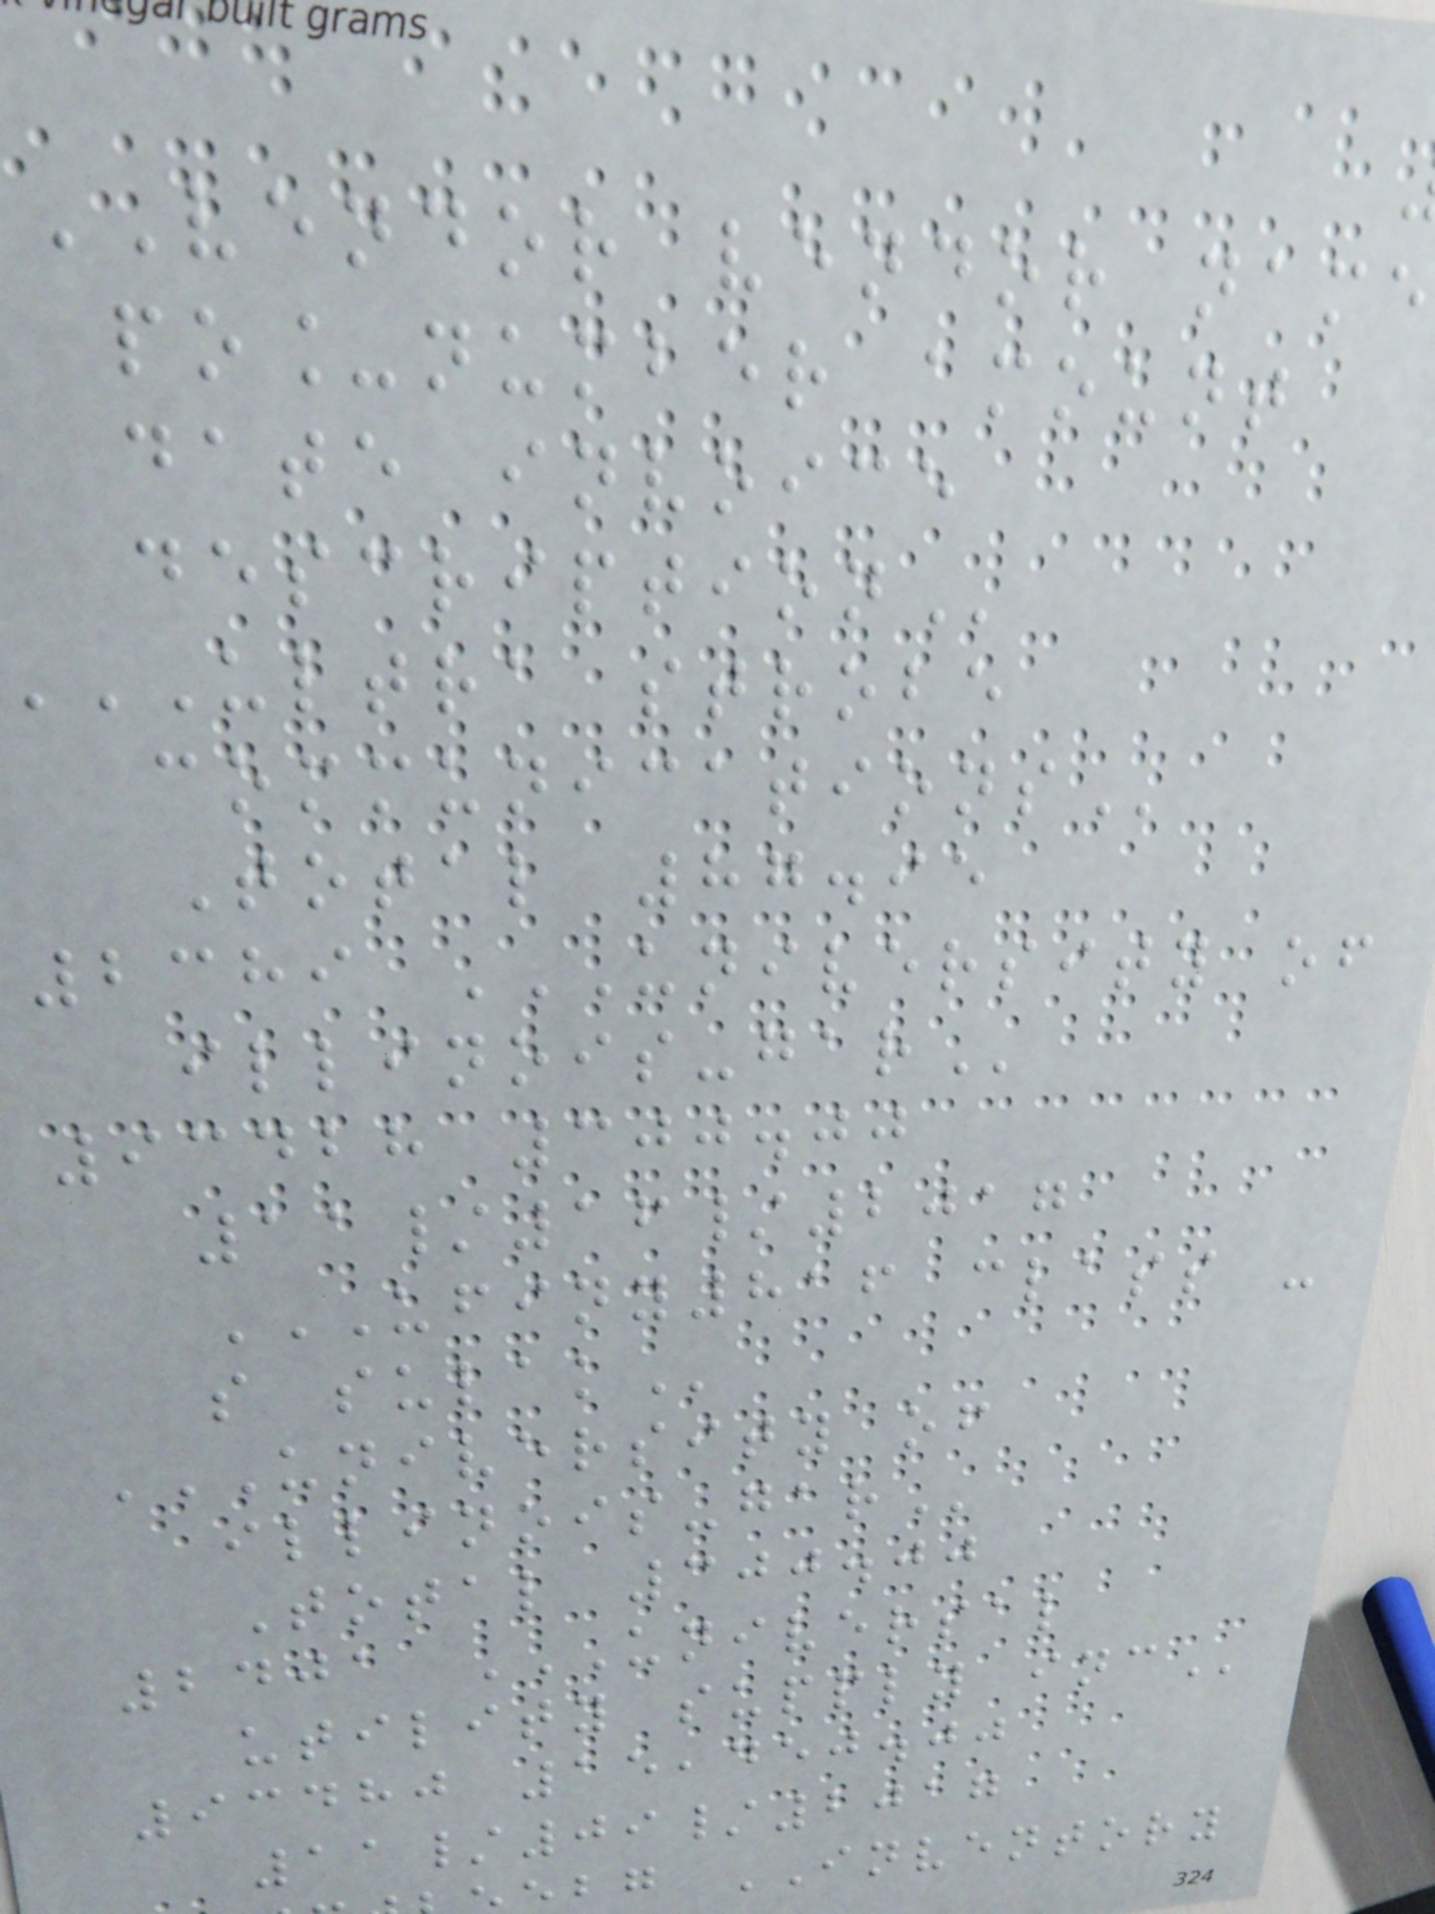VENDOR vendor name
po_number amount
date invoice
ULTRA strobe
Total 87.95
2389 UNIVERSITY OF
93428 300.00
11/16/2017
UFINY816 CLASS -
UNIVERSITY OF
Total 300.00
2401 UNIVERSAL
utility supply
93480 15,450.00
11/09/2017
bg INVENTORY
